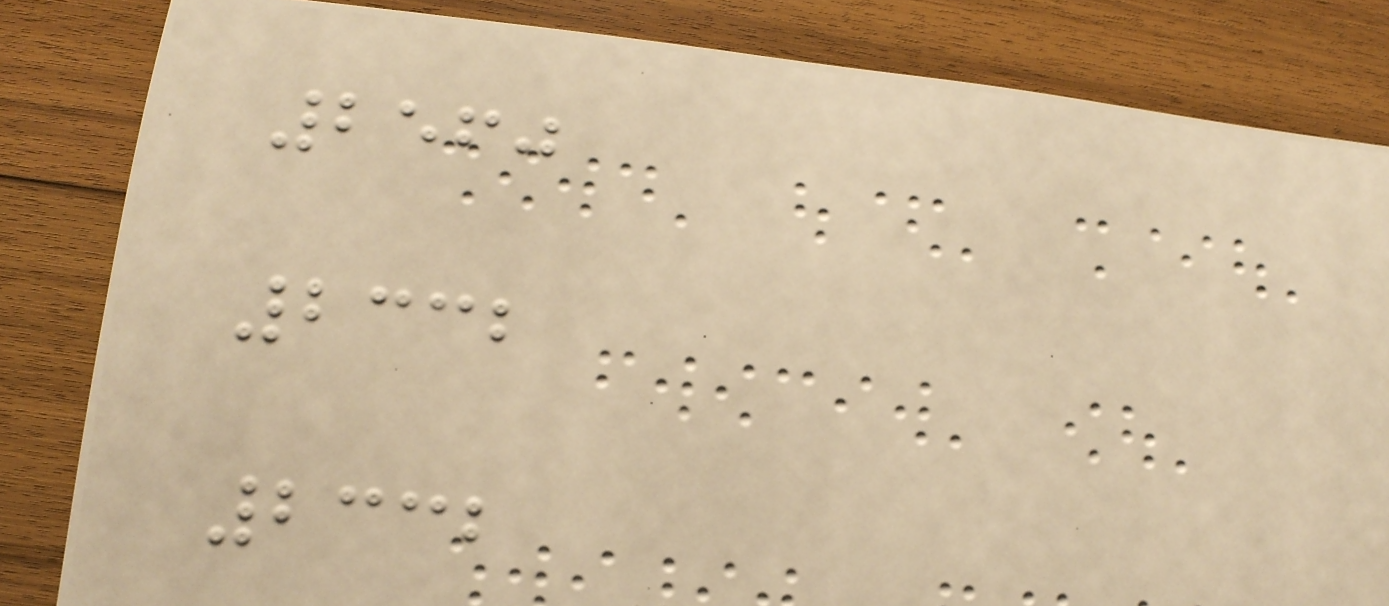2560
2332
2332
